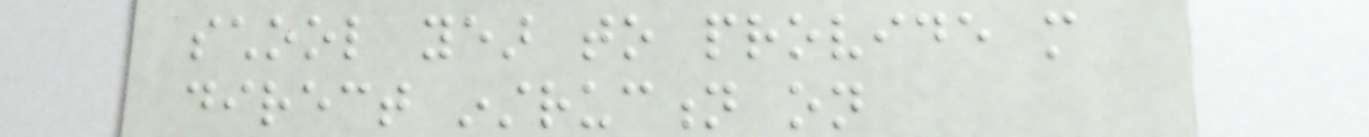school year to provide more
direct instruction on
